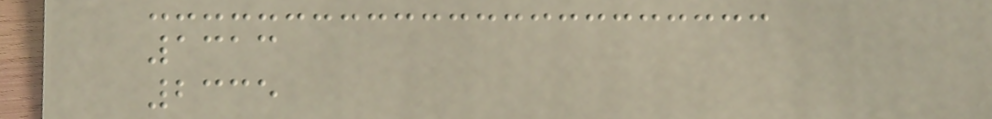1313
2335
